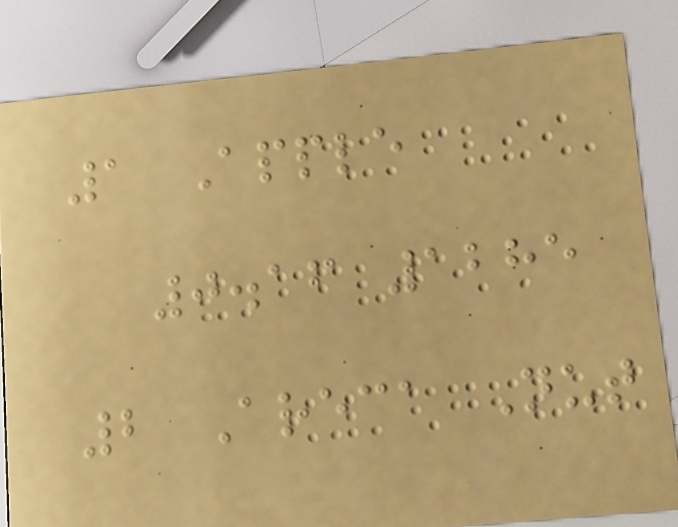1 Apple
0.16 1285
2 Areca Nut
